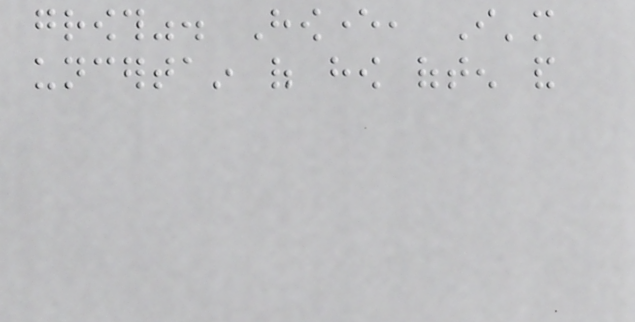growth". However, I'm
uncertain of how often and
